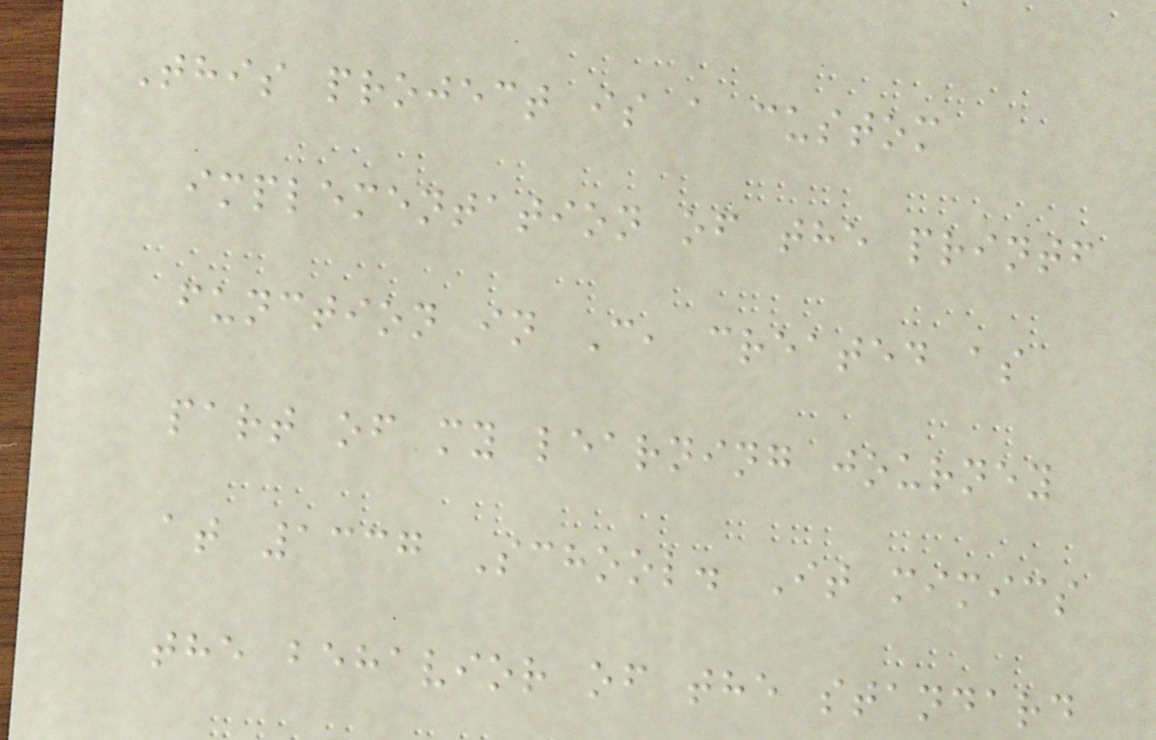This project is a custom
implementation of the printf
function in C, created as
part of my learning journey
at 1337 School. It mimics
the behavior of the standard
